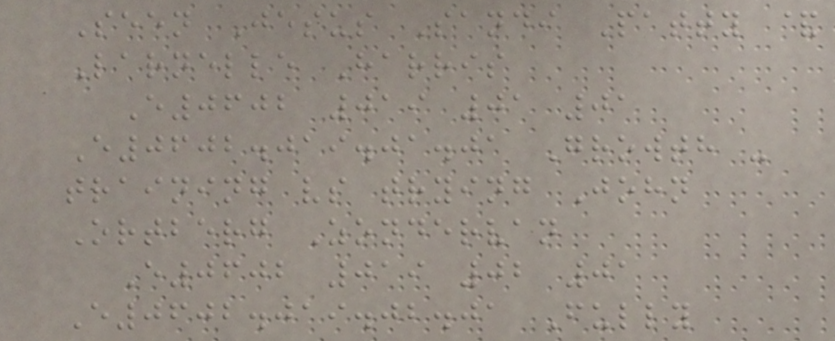Seen Jesus Sandi Patty &
Larnelle Harris
E0602 019 01 01
E0602.019.01.01 Growth -
training vs trying John
Ortberg Zondervan
E0602 019 02 01
E0602.019.02.01 Fully
